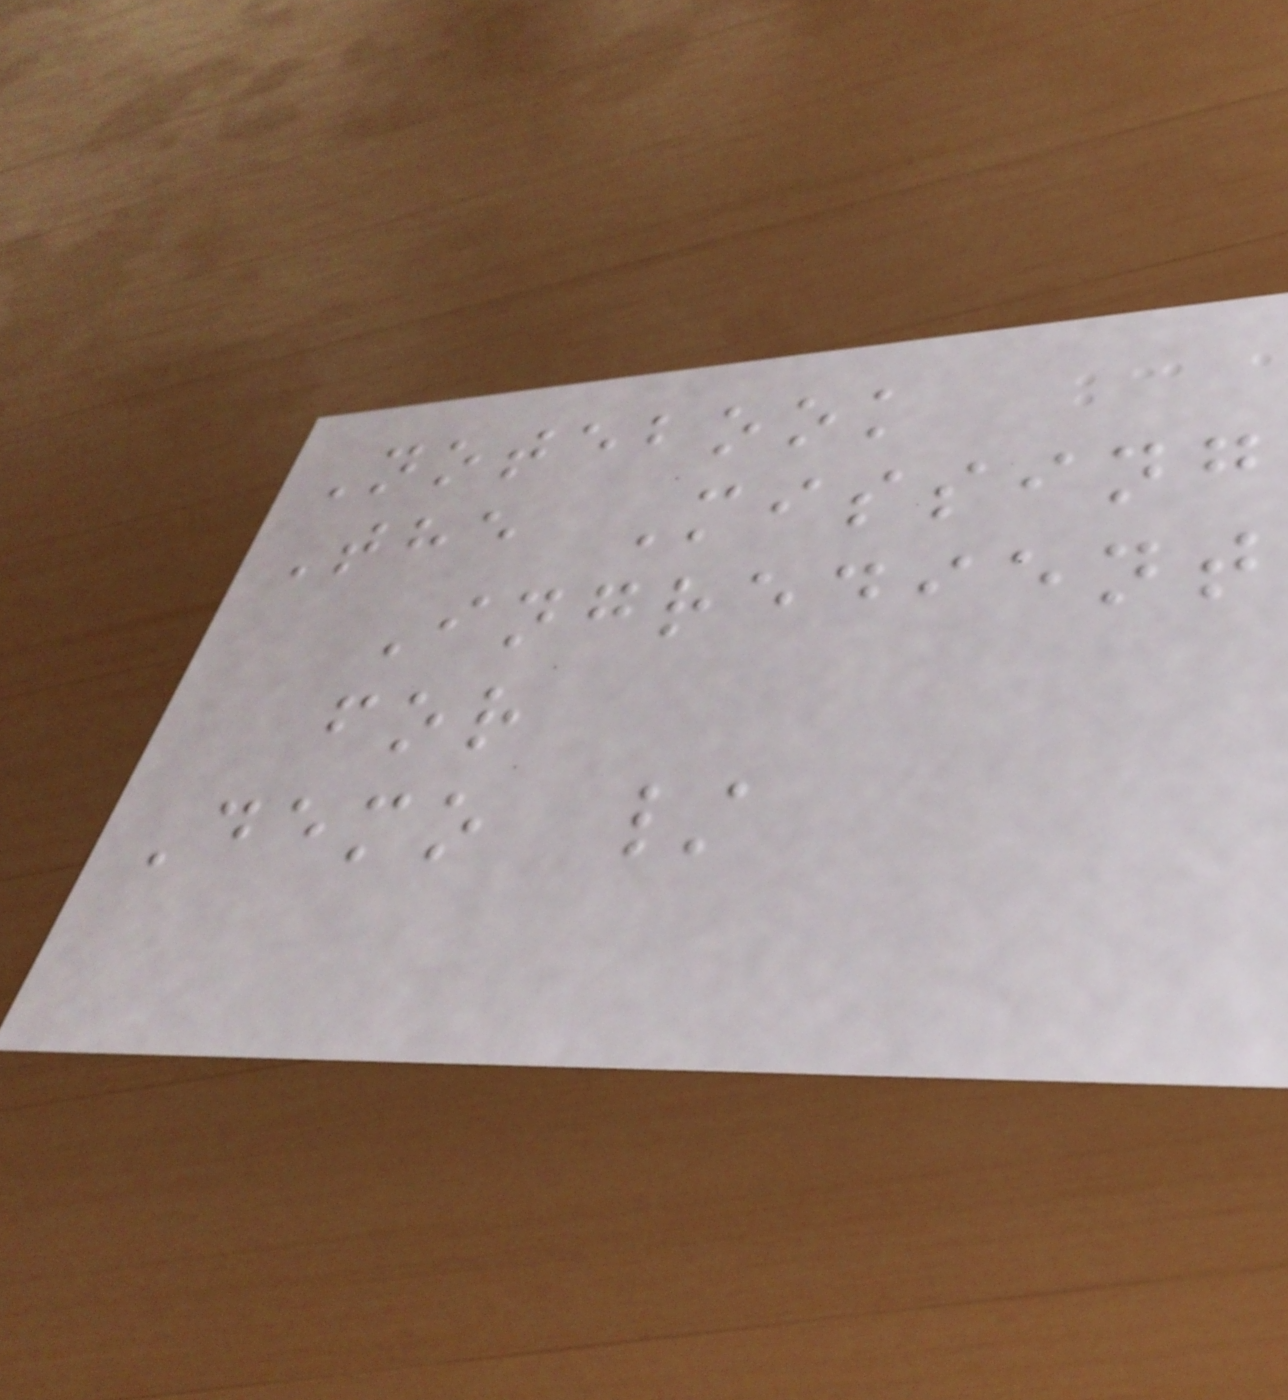Notebook
The Missing
Ingredient
for
Demo /
